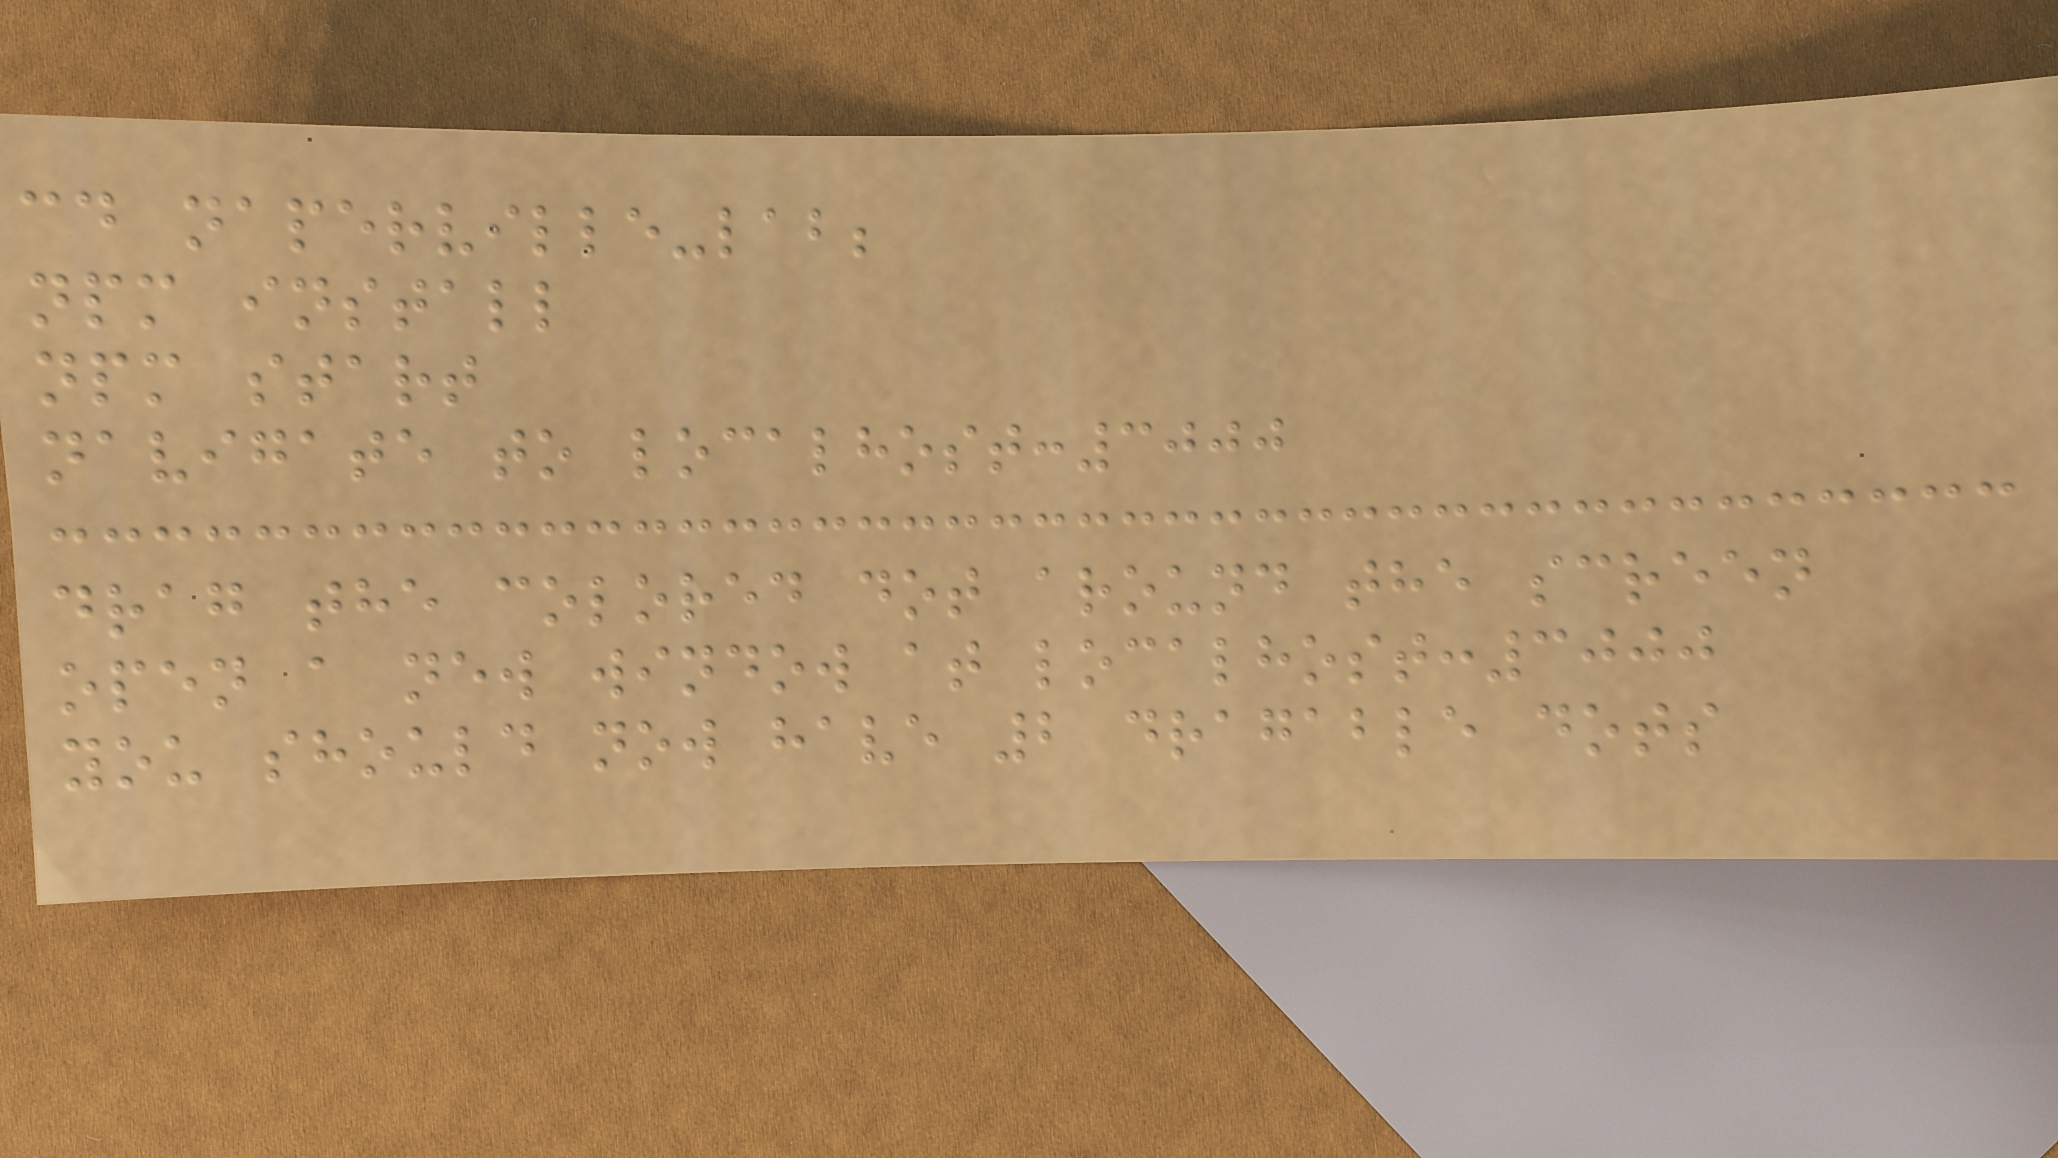cd naperville-lab;
npm install
npm start
navigate to localhost:3000
drag the colored dot around the screen
open a new window at localhost:3000
you should now have 2 dragable dots
